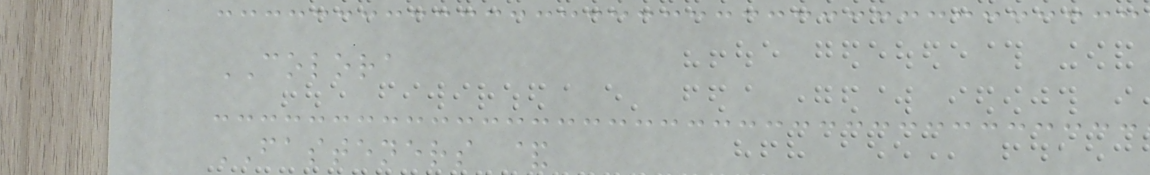COLORA
FASTENERS &
